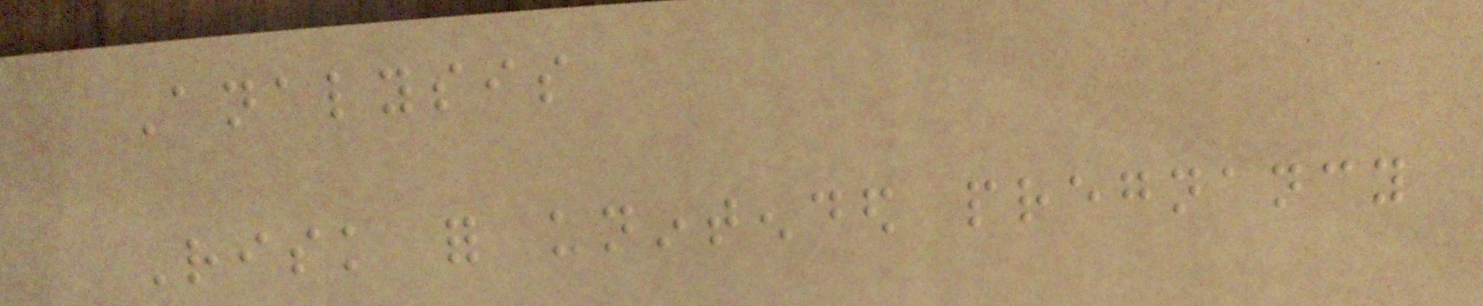Analysis
Risk for unintended pregnancy
